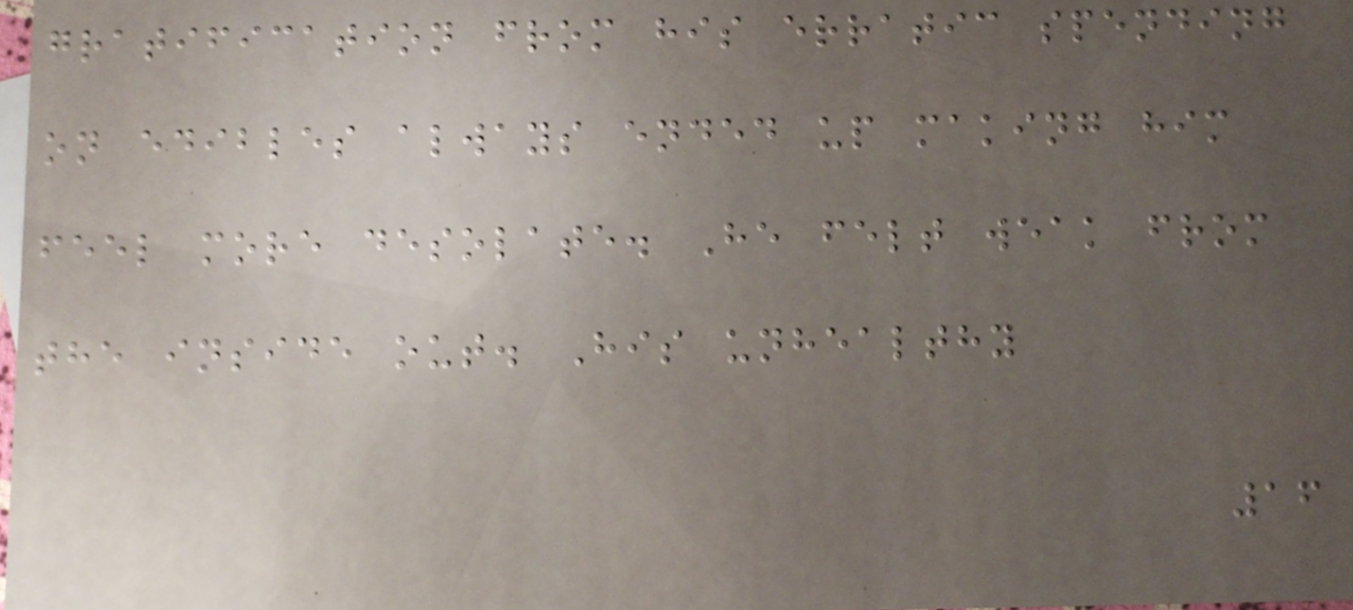gratification from his erratic spending
on edibles always ended up making him
feel more desolate. He felt weak from
the inside out. His unhealthy
16
